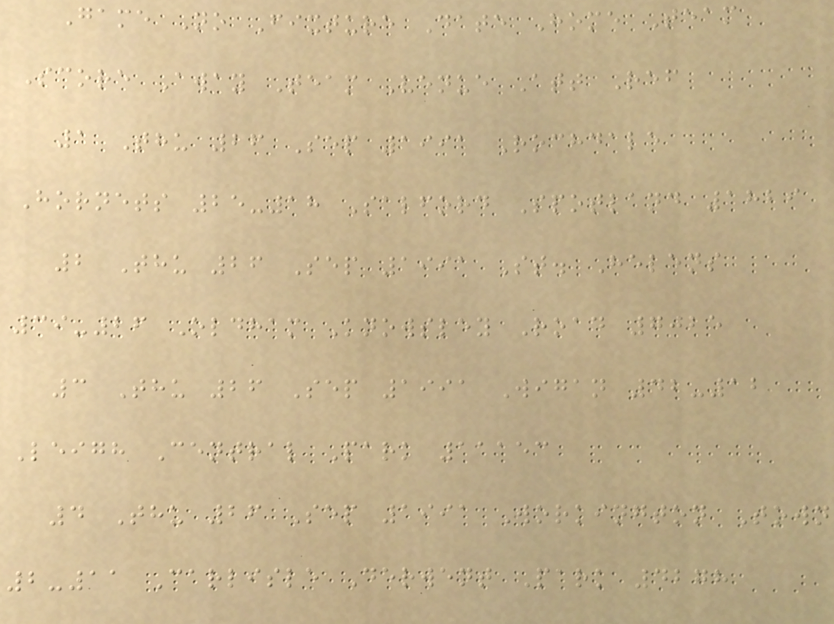Game No Fixture Date Home Team
Score Away Team Venue Att Ref
1 Thu 26 Sep 1991 Rochdale
Hornets 25-18 Salford Spotland 1829
2 Thu 26 Sep 1991 St. Helens
39-26 Oldham Knowsley Road 7025
3 Thu 26 Sep 1991 Wigan 42-12
Leigh Central Park 11153
4 Thu 26 Sep 1991 Workington Town
2-11 Carlisle Derwent Park 4278
